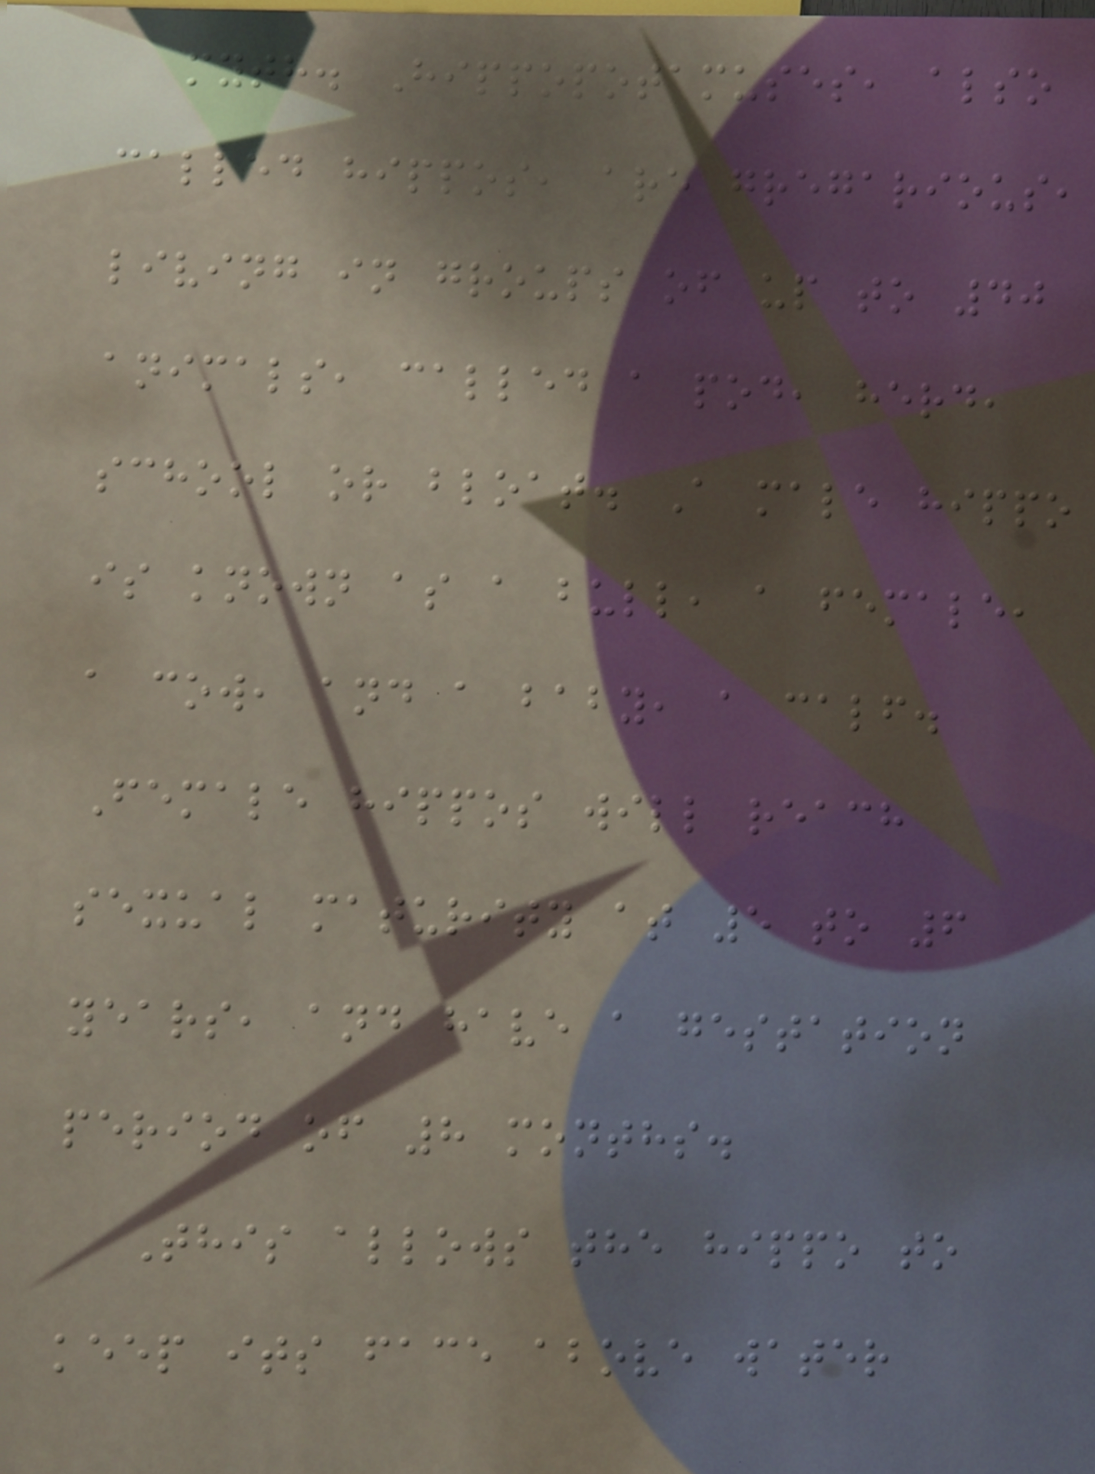myth. Hippopotamuses, also
called hippos, are gregarious,
living in groups of up to 40
animals, called a pod, herd,
school or bloat. A male hippo
is known as a bull, a female,
a cow, and a baby, a calf.
Female hippos will reach
sexual maturity at 5 to 6
years, and have a gestation
period of 8 months.
This allows the hippo to
keep its face above water
